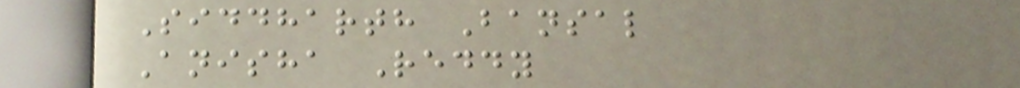Siddharth Bansal
Anisha Reddy
